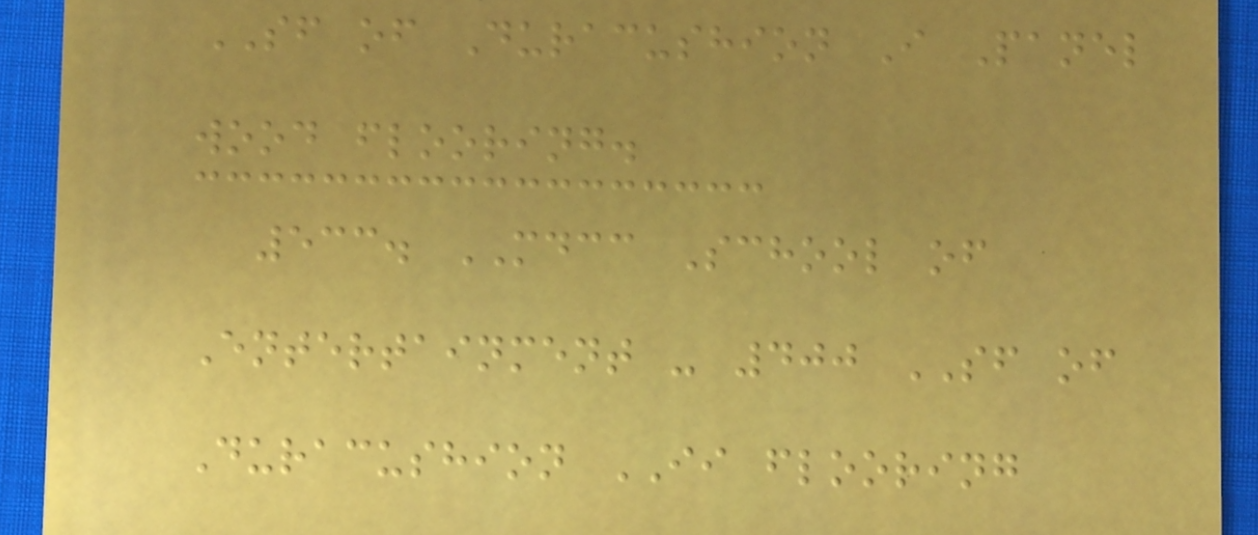SF of Duracushion I Panel
wood flooring.
533. MDCC School of
Entertainment - 400 SF of
Duracushion II flooring
